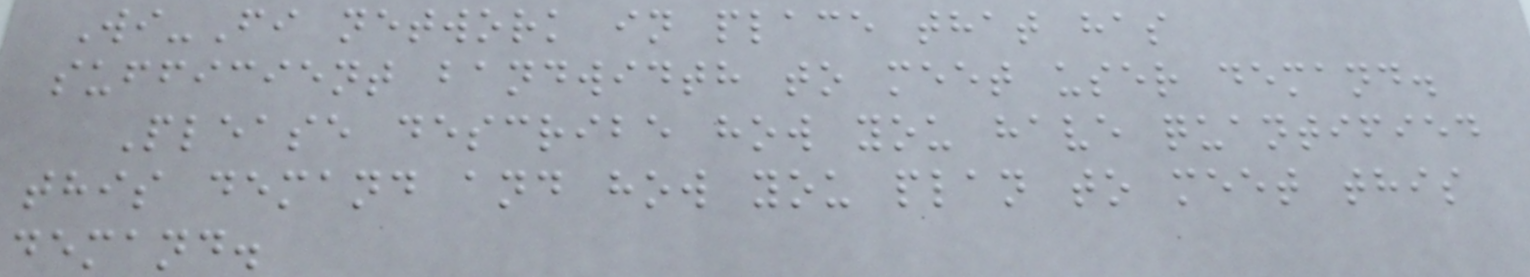Wi-Fi network in place that has
sufficient bandwidth to meet user demand.
Please describe how you have quantified
this demand and how you plan to meet this
demand.
